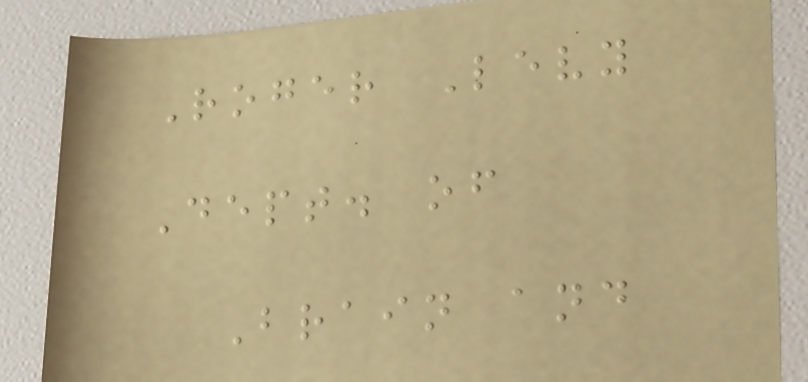Roger Levy
Dept. of
Brain and
